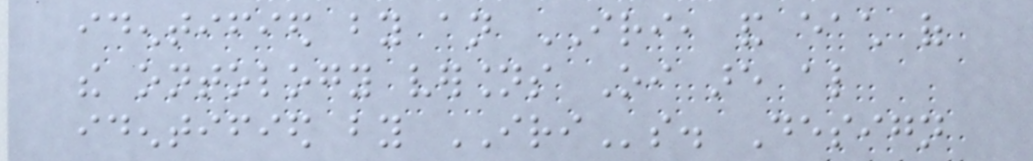identified by an IRI, and each of
the ontology versions Oi are also
identified by IRIs. Design
